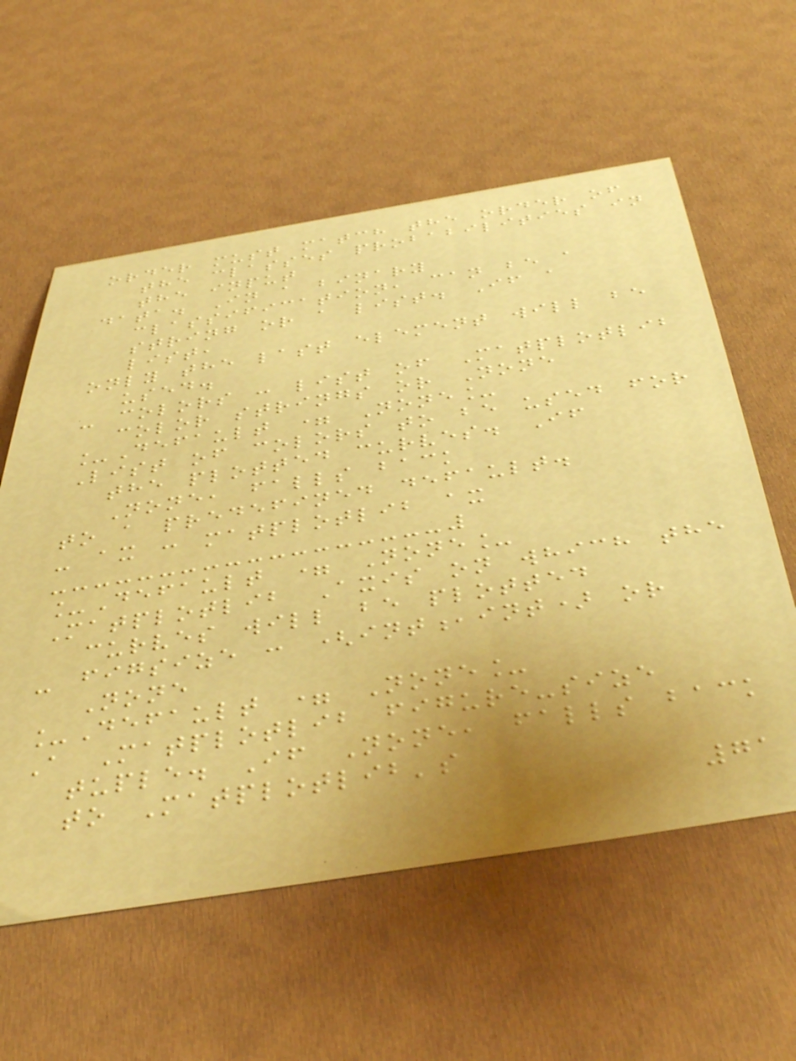order must match the order of
the classes probabilities in
the input
data. In a binary
classification, can be a
string or a list. If a
list,
only the last element will be
used.
- colors : list of Matplotlib
color strings or None
_Default = None_
List of colors to be used for
the plotted curves. If
None, falls back
to a predefined default.
- ax : matplotlib ax
_Default = None_
Matplotlib Axis on which the
curves will be plotted
- figsize : (int,int) or
None
_Default = None_
A Matplotlib figure-size
tuple. If None, falls back
to Matplotlib's
71
